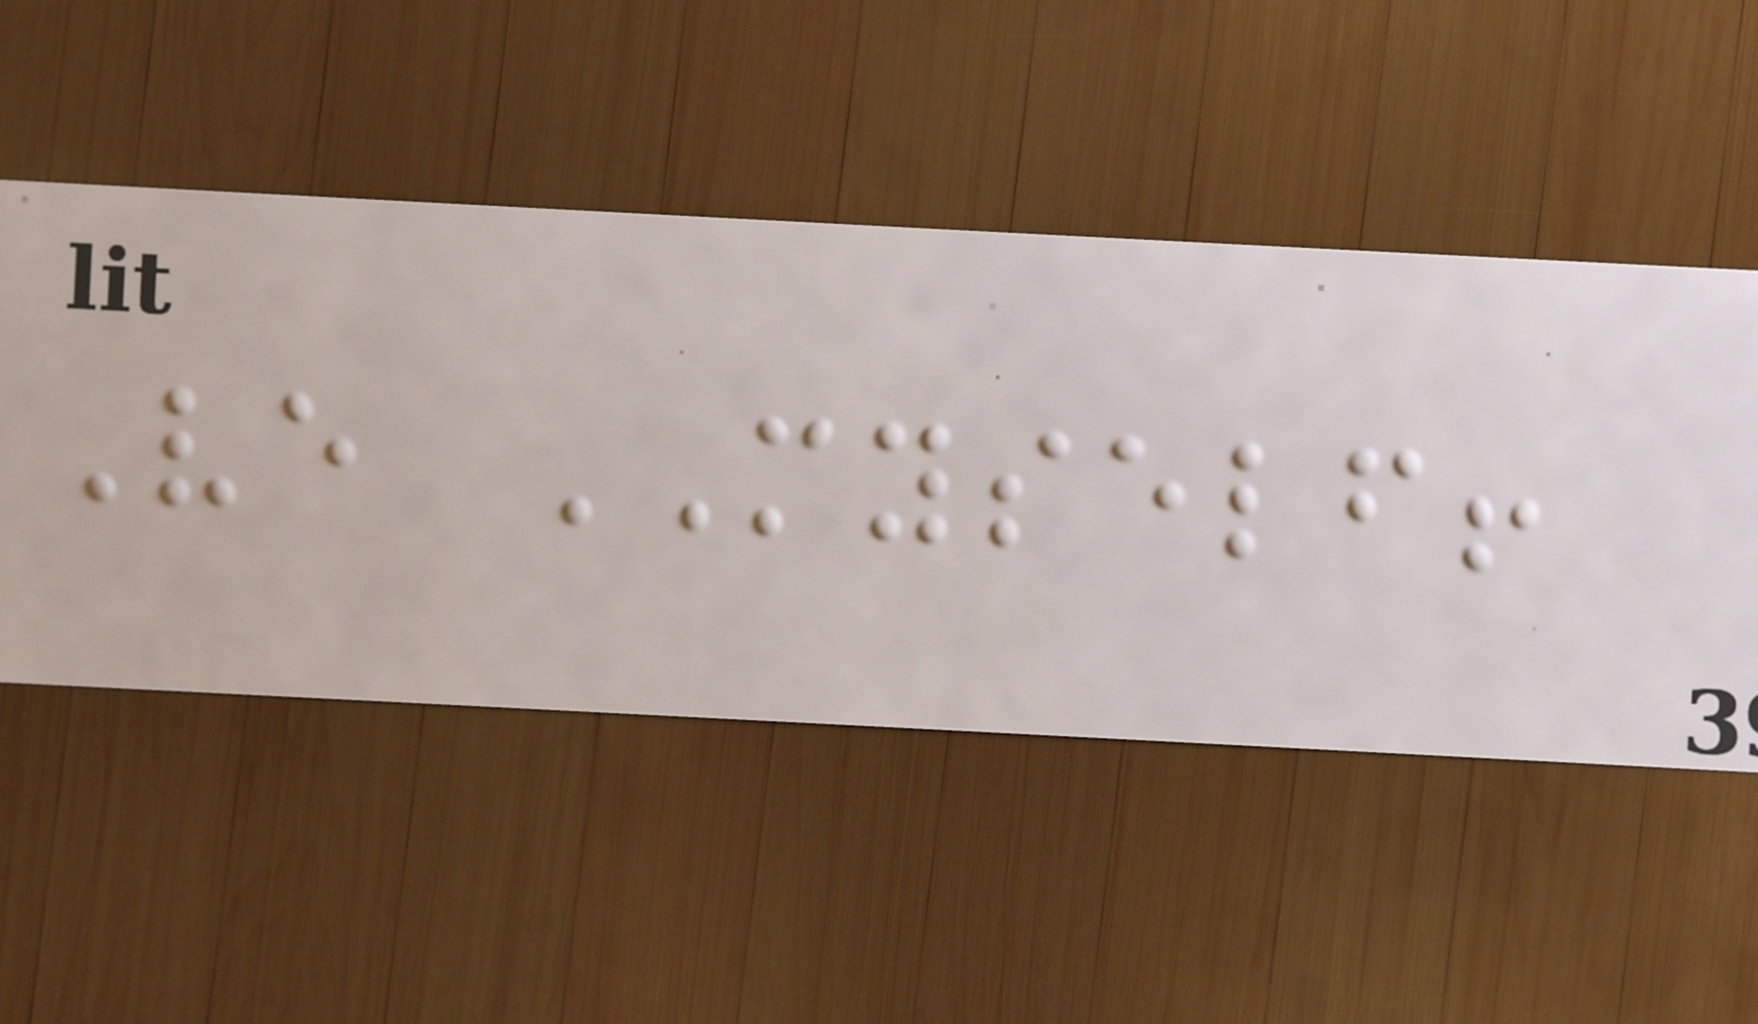Ve MYSELF!
